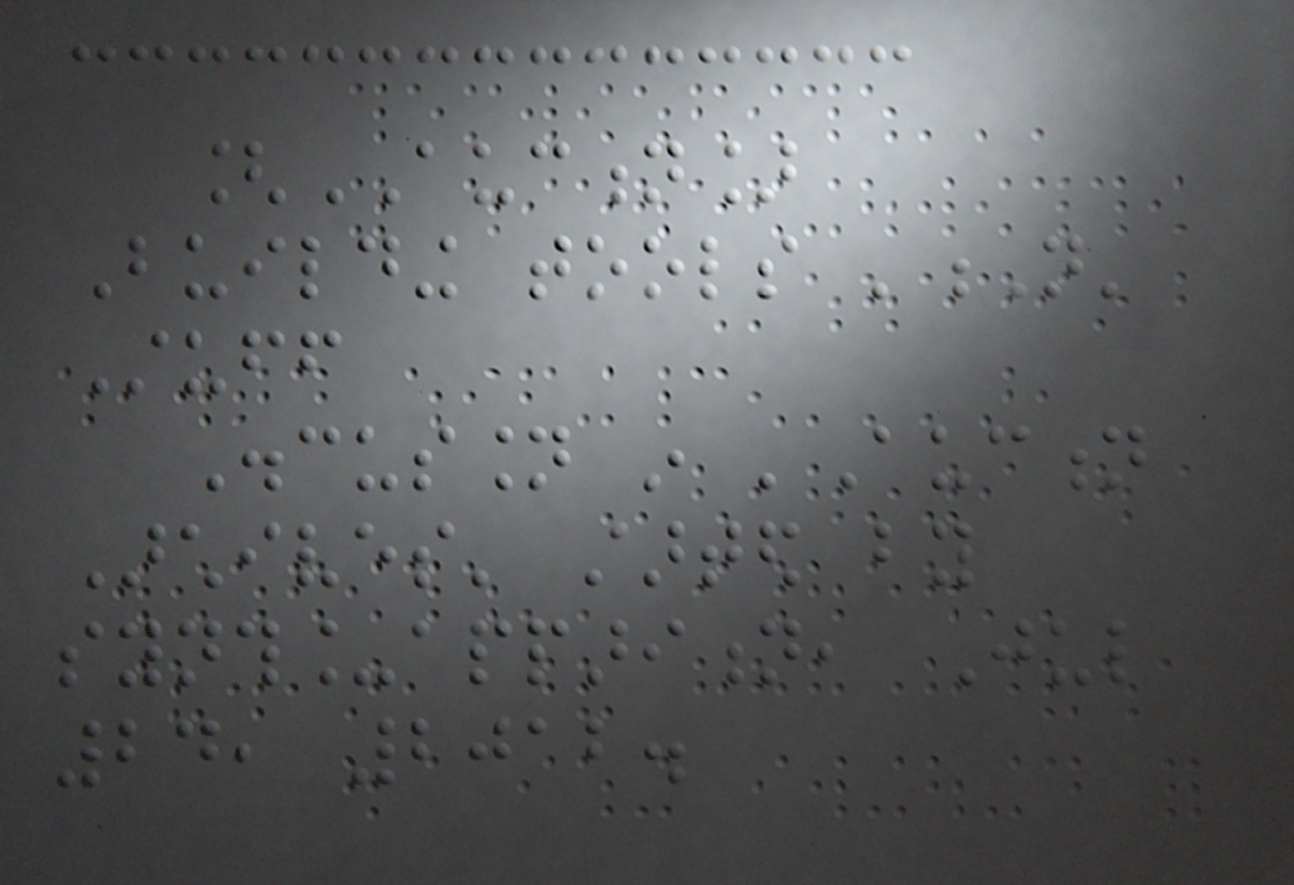[AUCTION]
Building tools 'N'
Stuff
Discussion in 'Auction
Archives' started by
synth_apparition, Jul
24, 2012.
